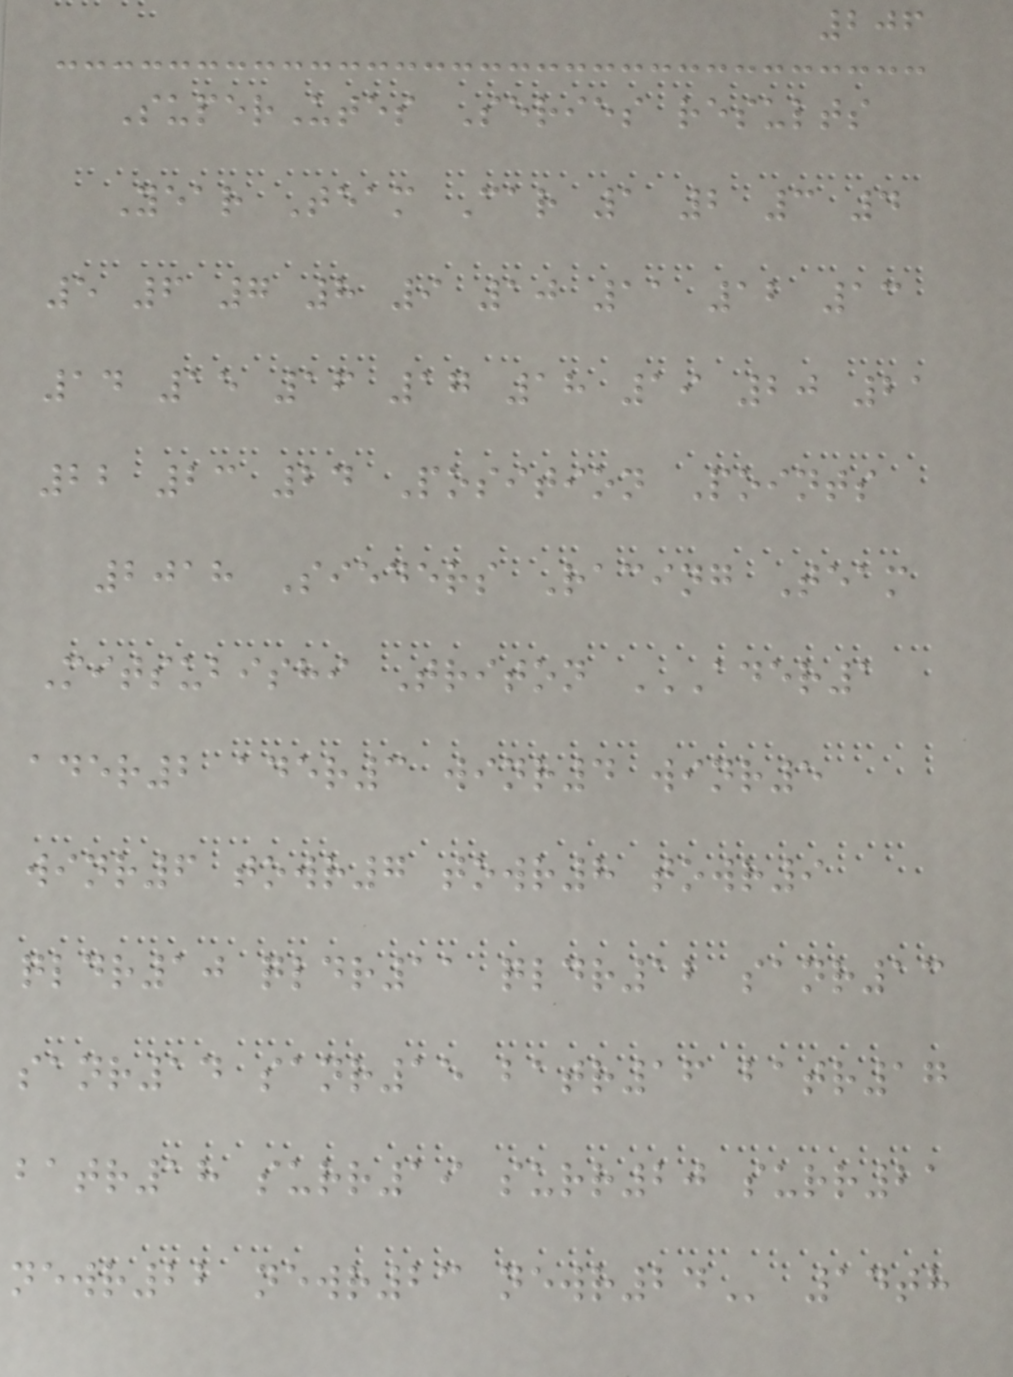206
SuperUtes Series results
Year Team Car 1 2 3 4
5 6 7 8 9 10 11 12 13
14 15 16 17 18 19 20 21
22 23 24 Position Points
2018 Sieders Racing Team
Mitsubishi Triton ADER1
ADER2 ADER3 WINR4 WINR5
WINR6 TOWR7 TOWR8 TOWR9
QLDR10 QLDR11 QLDR12 SANR13
SANR14 SANR15 BATR16 BATR17
BATR18 SURR19 SURR20 SURR21
NEWR22 NEWR23 NEWR24 14th
